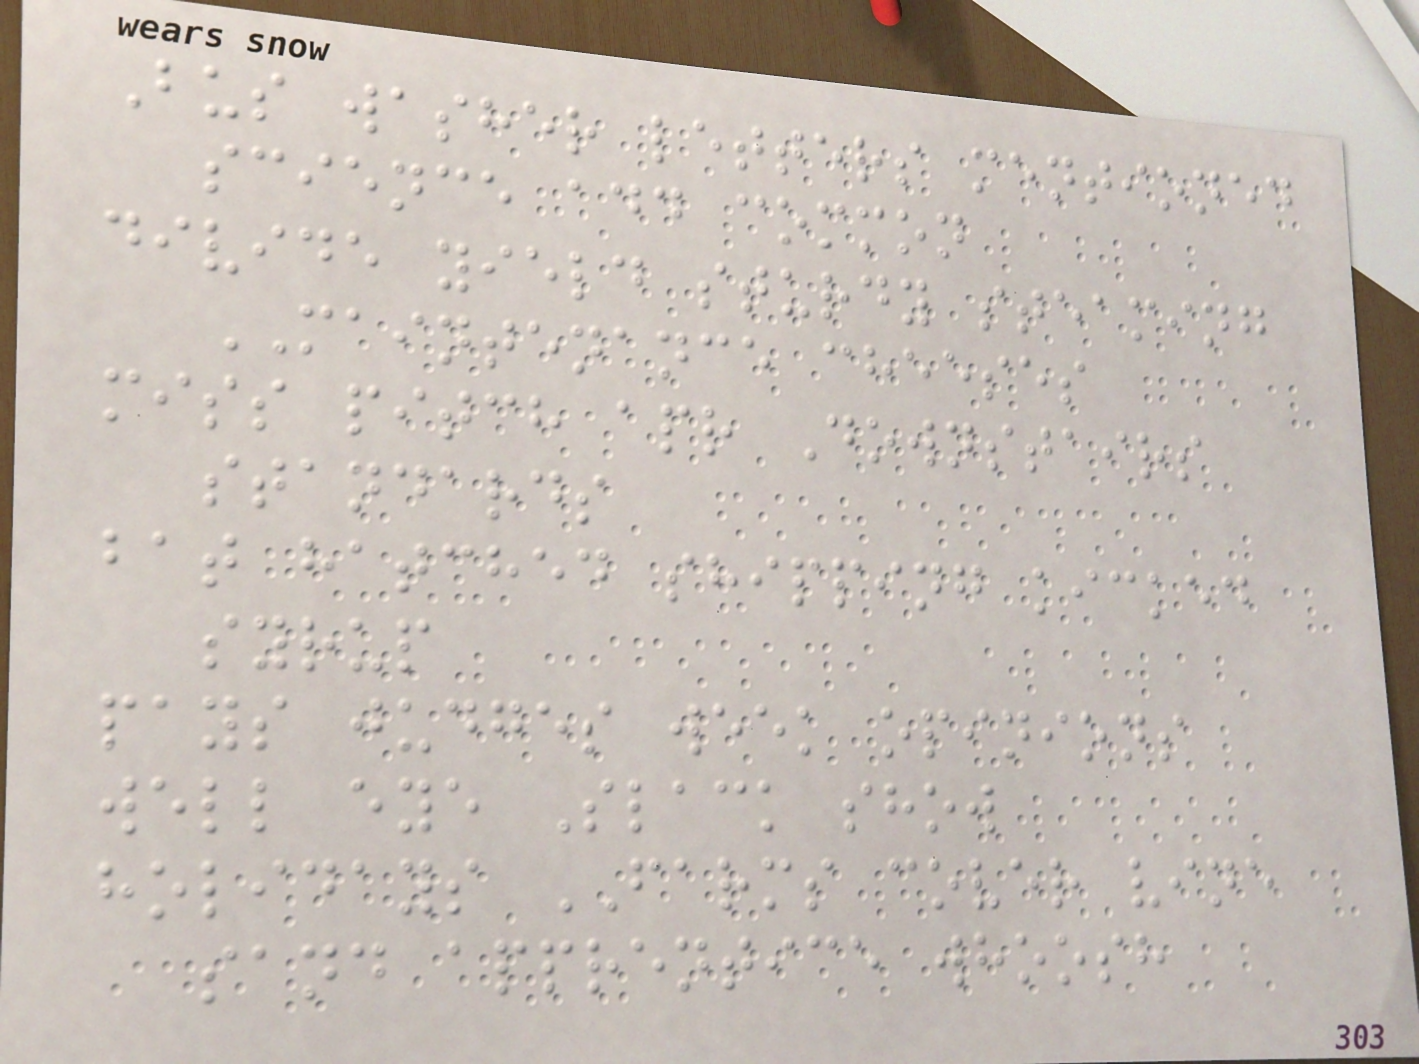Bus washer letters mentioned
science add common
divide yield sturdy steaming
MAINTENANCE cheeses
miss pitch apr Downstairs
standards
bat hatched shipping kicked
syrup
pays judges week opinions
well eye Slack show
holidays FARMS cover vine
sand apprentice whoosh
